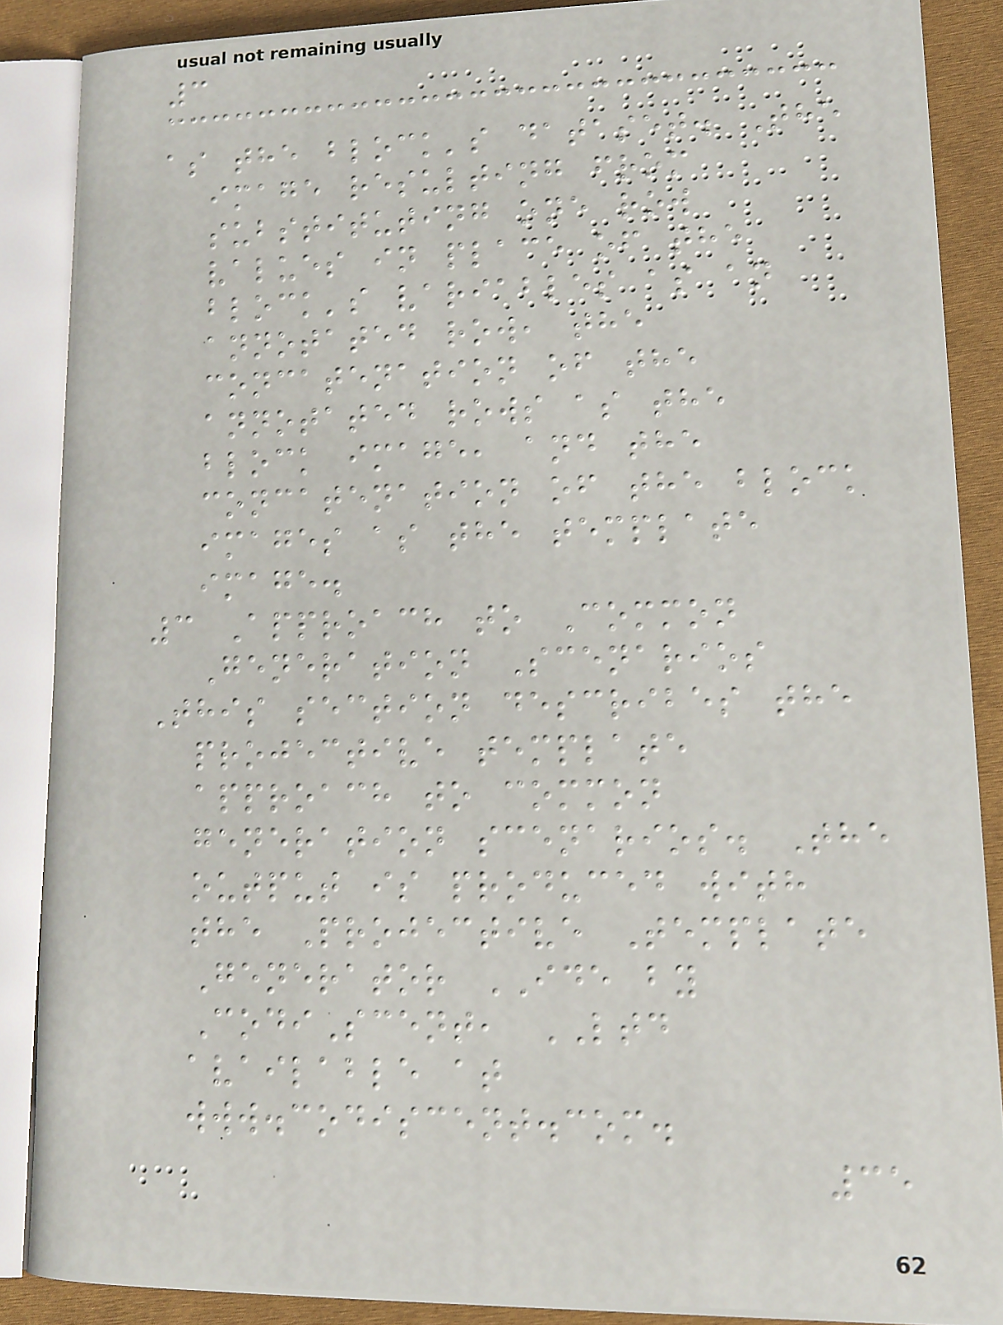3
as the block's dataset. The
image resulting from
substituting one row
values in place of the
block's variables as an
annotated row, the
concatenation of the
annotated rows as the
block image, and the
concatenation of the block
images as the template
image.
3 Approach to Common
Generation Scenarios
This section describes the
projective template
approach to common
generation scenarios. The
output is produced with
the Projective Template
Generator IDE by
CodiScent, LTD
available at
www.codiscent.com.
35
